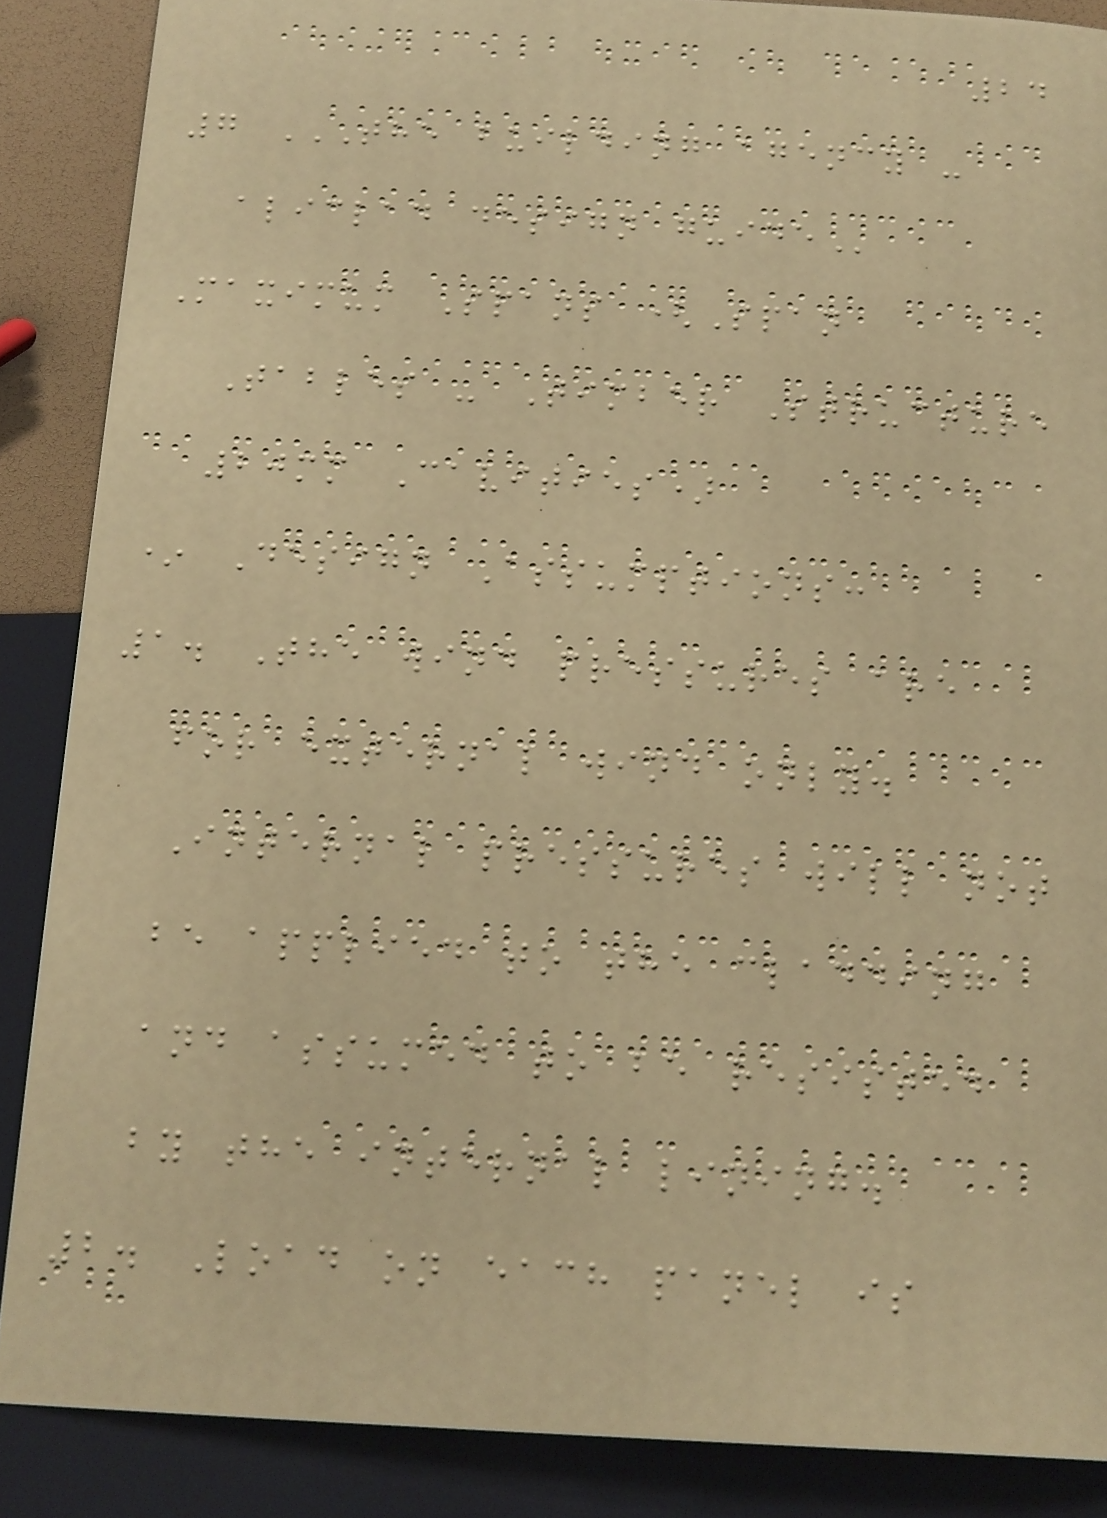24
7 THE BUILDING AGENCY -
ALICLAD DESIGN GUIDE
Maximum Spans (Span
Tables - Timber Structure
20mm Cavities)
* Design Assumptions:
1. The wind pressures are
for external wind only.
Internal pressures will not
be applied to the cladding
and assumed to be resisted
by the internal lining.
2. Load on each panel is
